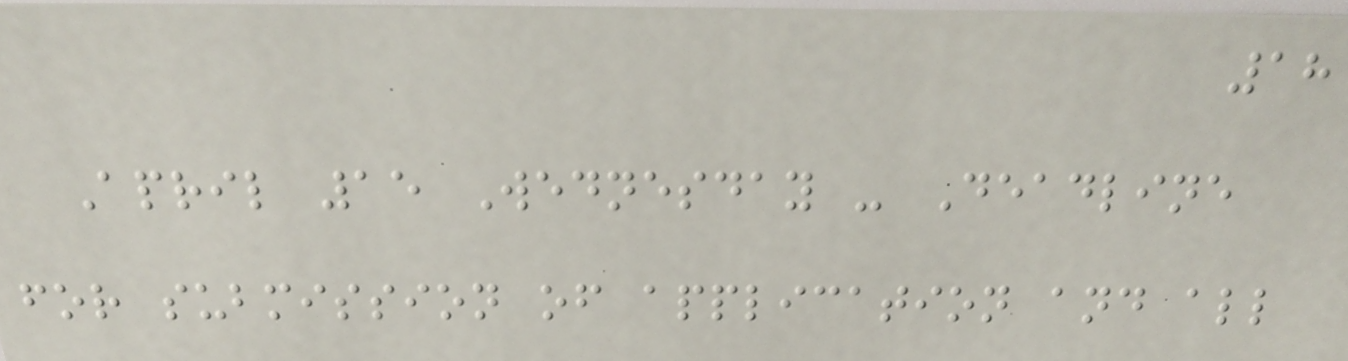18
April 15 Wednesday - Deadline
for submission of application and all
